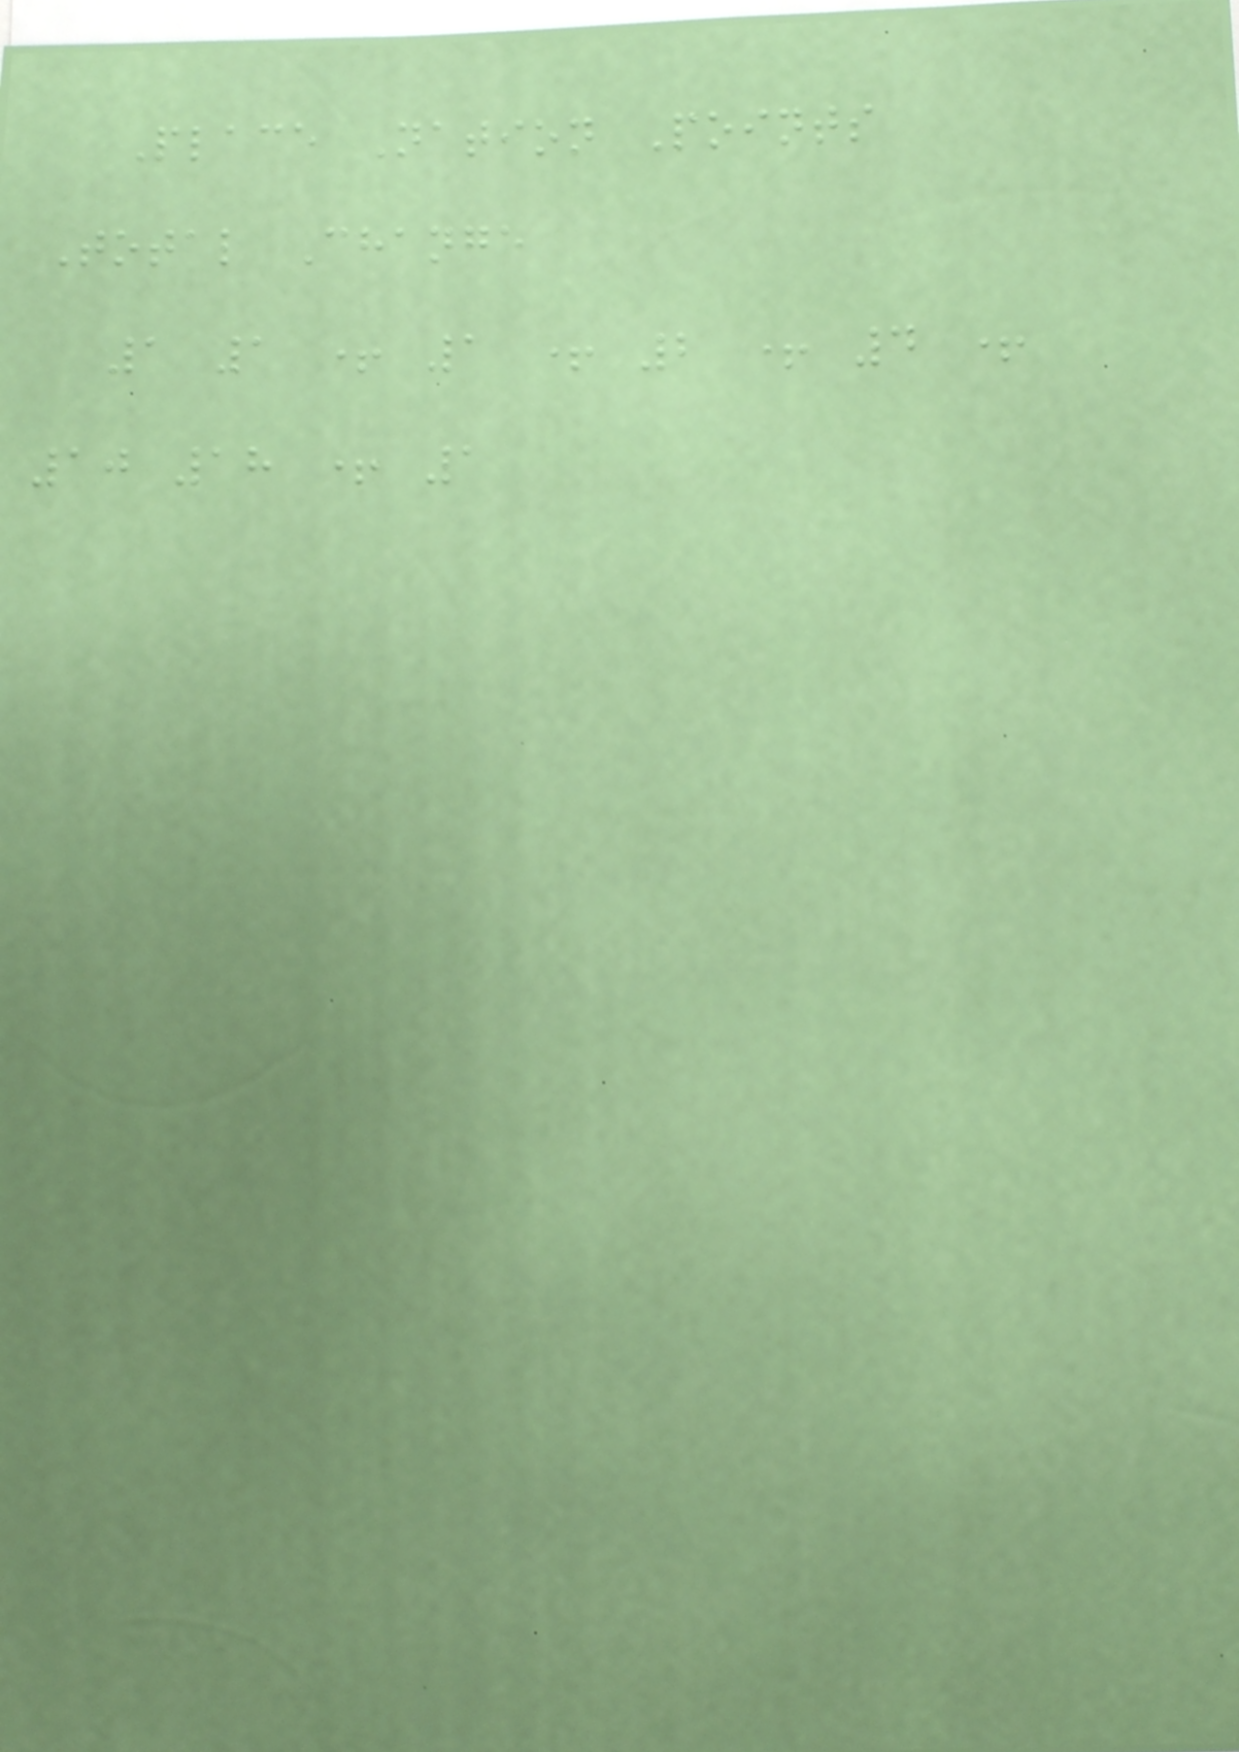Place Nation Points
Total Change
1 1 + 1 + 2 + 4 +
10 18 + 1
